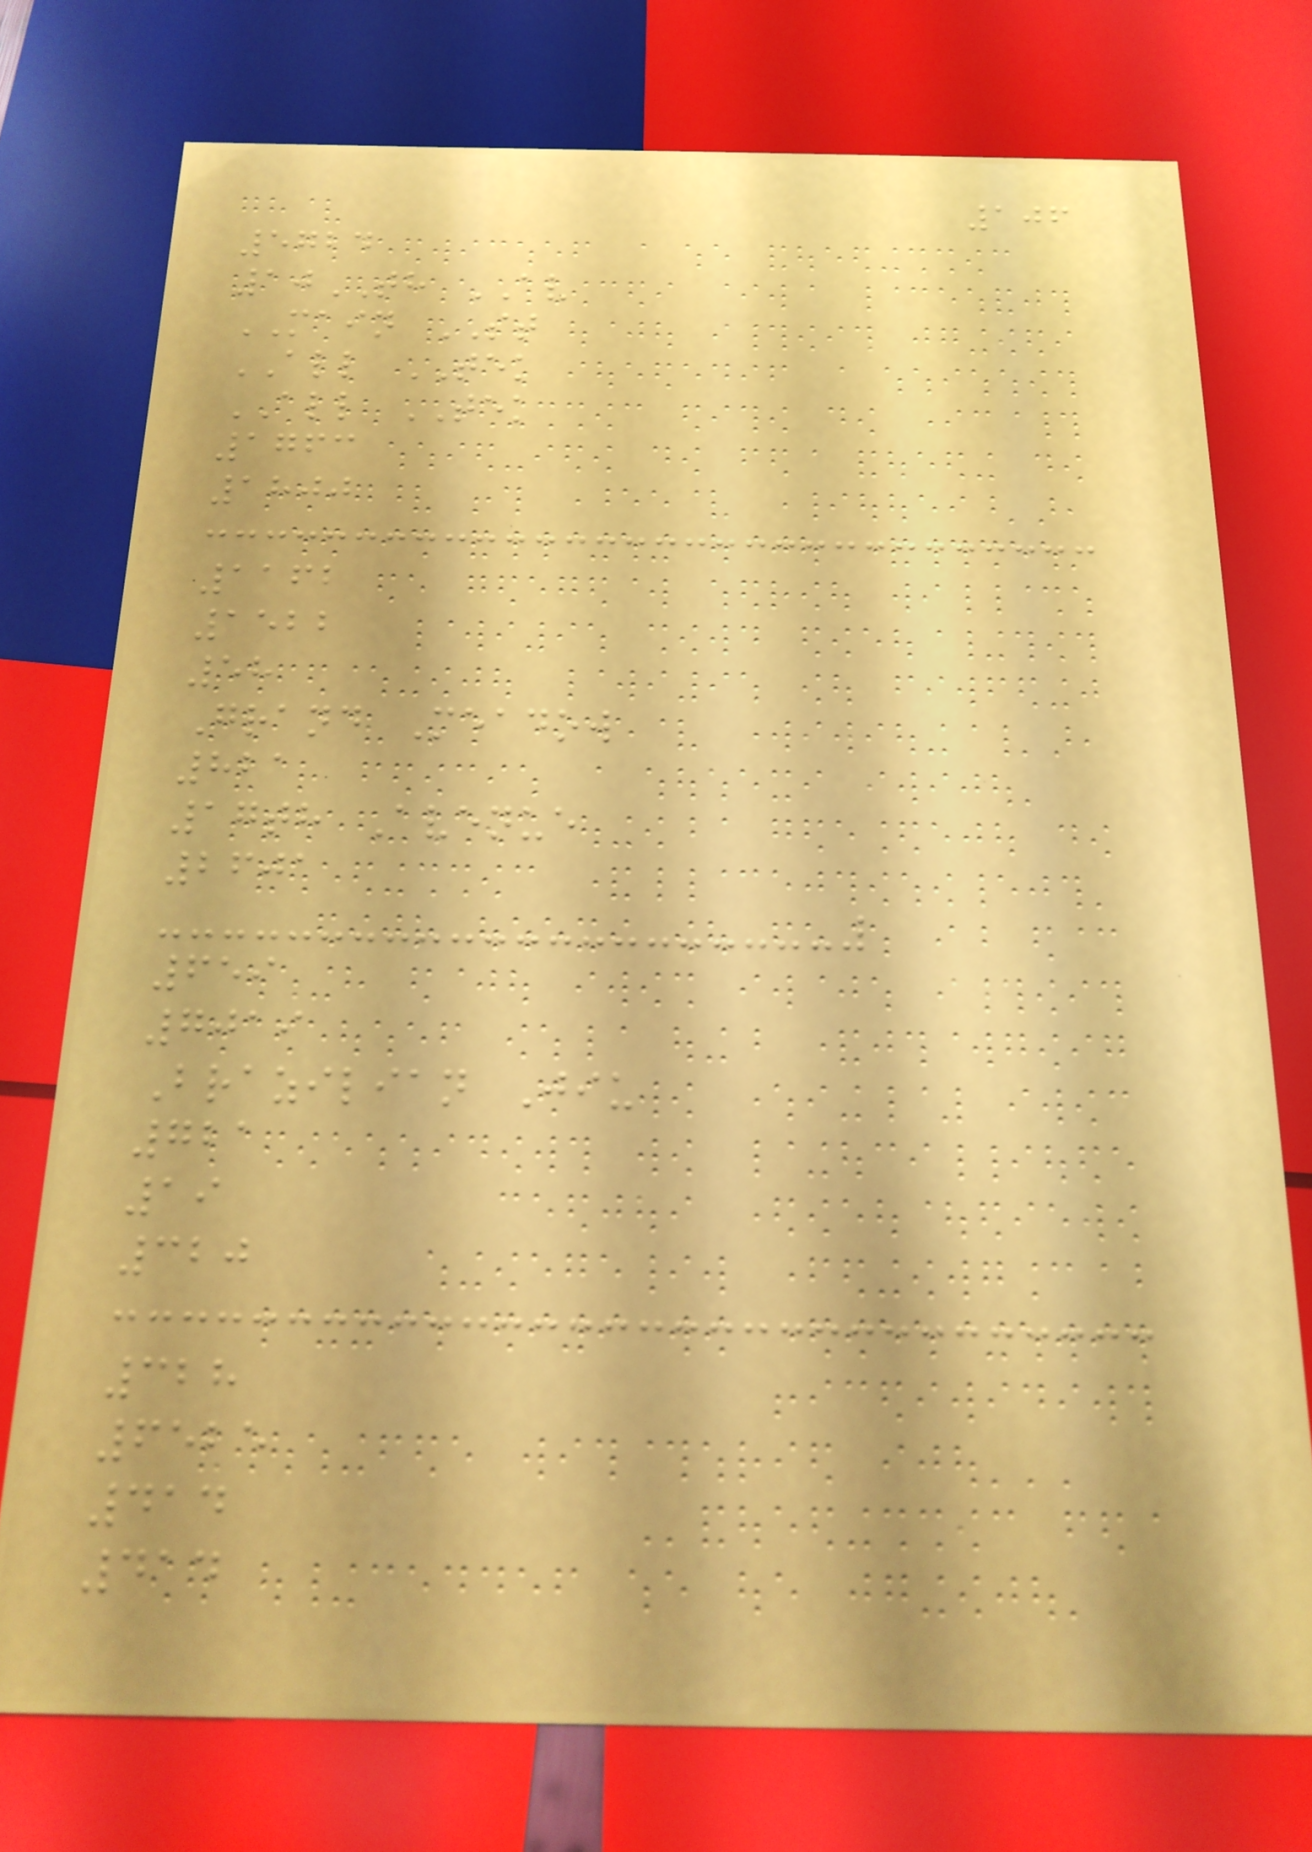106
5724
10TH AV
MAIN ST
ALL TEK
ALL TEK
1763
1800
1162
1522
58
Grand Meadow
821
17th Avenue
2601
659
7019
Brazilian Jiu
721
19
320
328
6525
414
414
